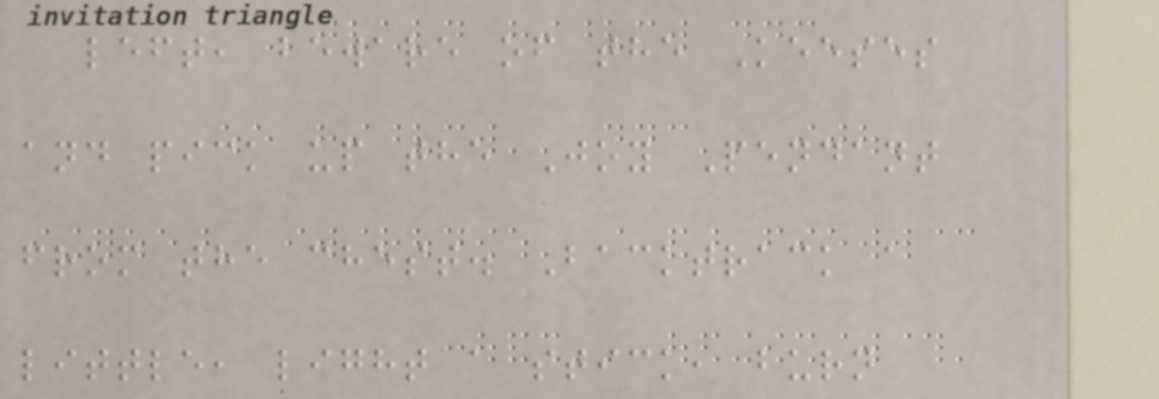left, beware of the Keeses
and pick up the Joy Pendant
from the chest. Backtrack a
little, light a stick, burn
